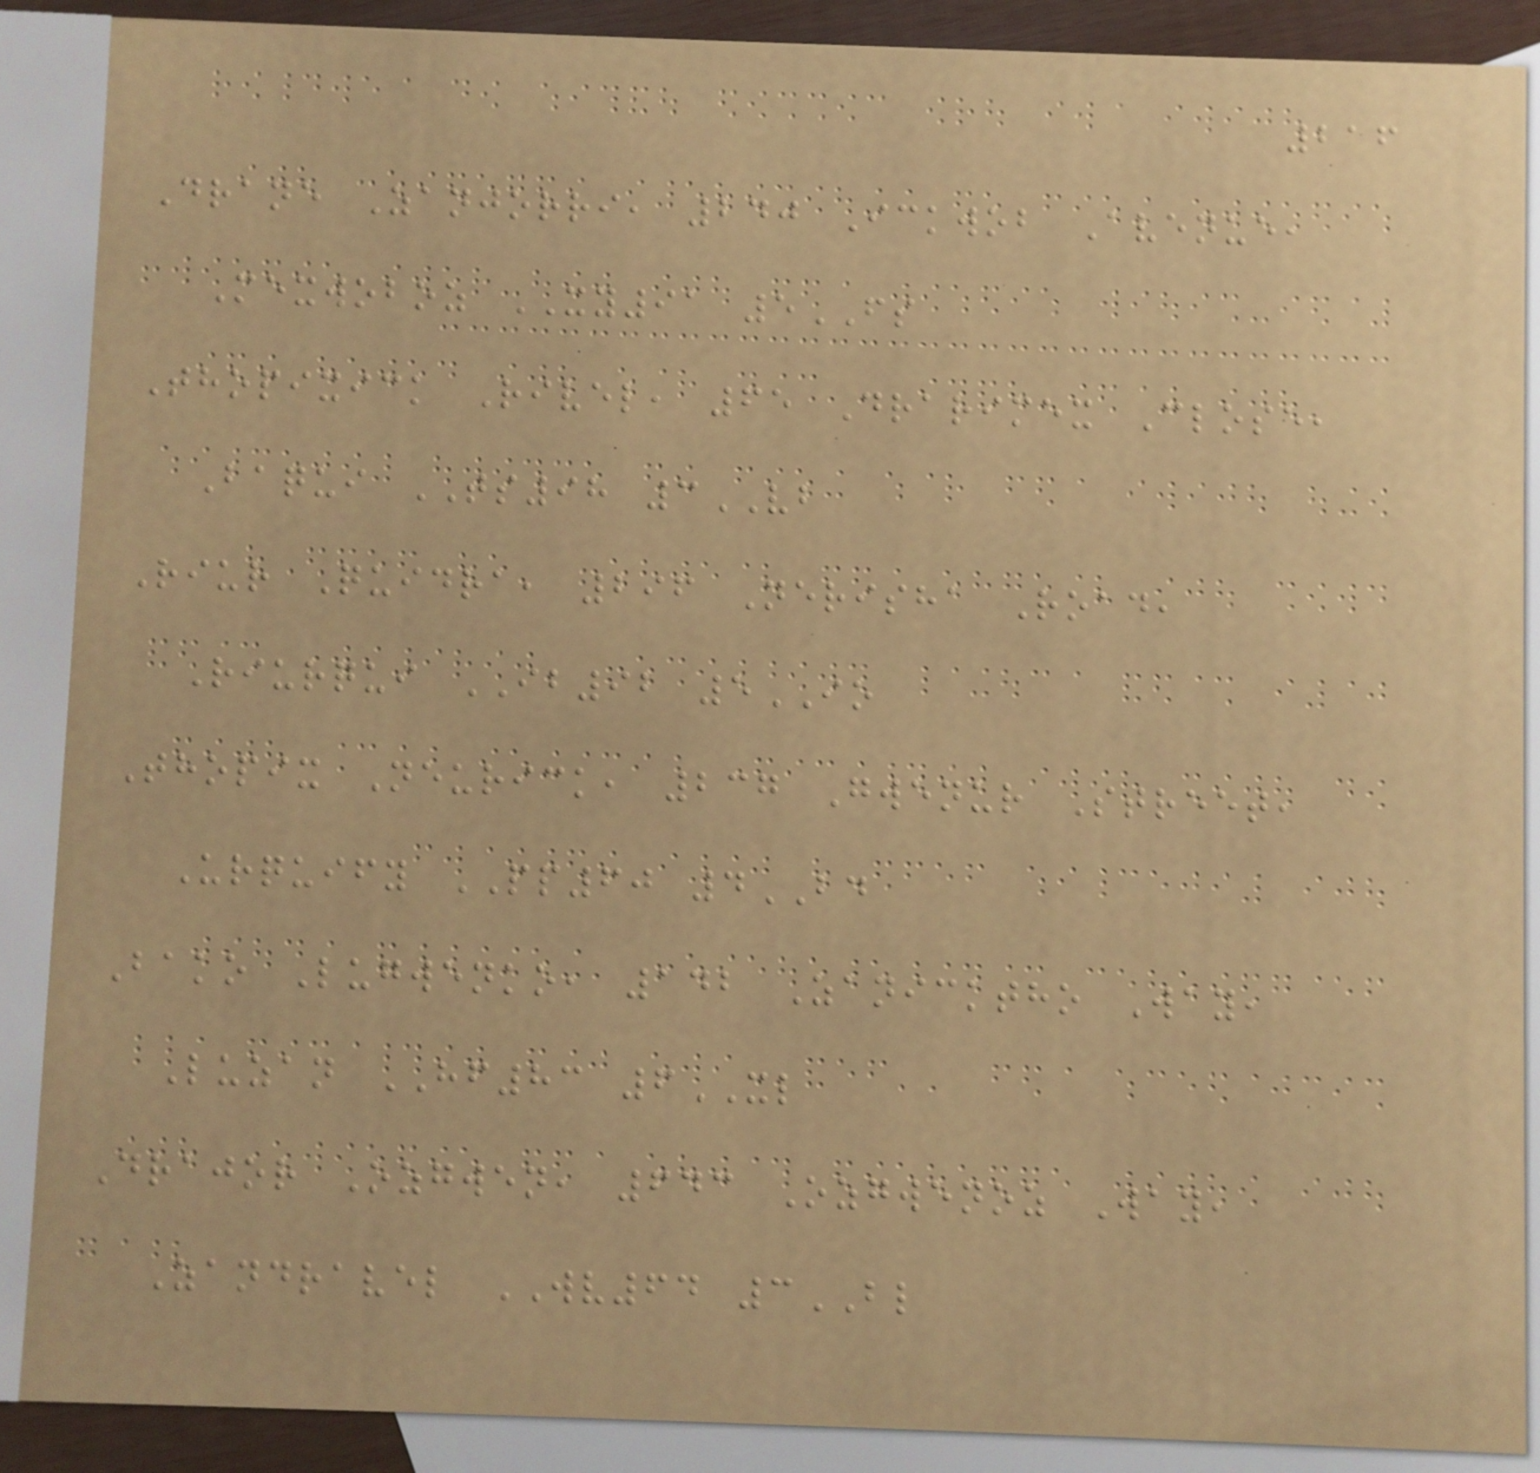216
Drane Zanjorri, 240 Ickwob Avenue,
Mexwoboz XY91 5FS
Thopixick Rivel, 65 Drarimex Close,
Baqui TS98 3VB
Riur Quidra, 296 Nerisha Road,
Riurqui IB92 5IO
Thopix Neurick, 237 Gwenur Street,
Urquify PP60 4BD
Bako Lugwenko, 142 Zanicktho Way,
Luzan HF83 6XL
Drajor Ozgwen, 643 Ozgwenoz Way,
Zandravel WV64 3BL
